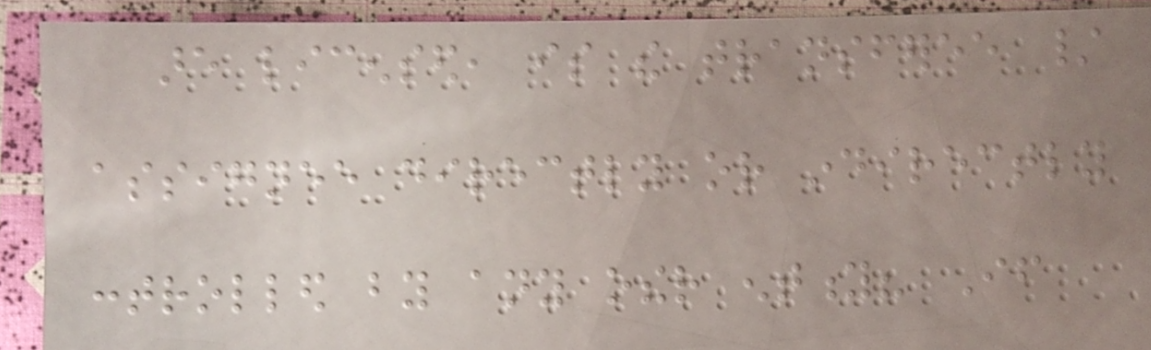are licensed, is the transferee /
assignee directly or indirectly
controlled by any other entity? If
